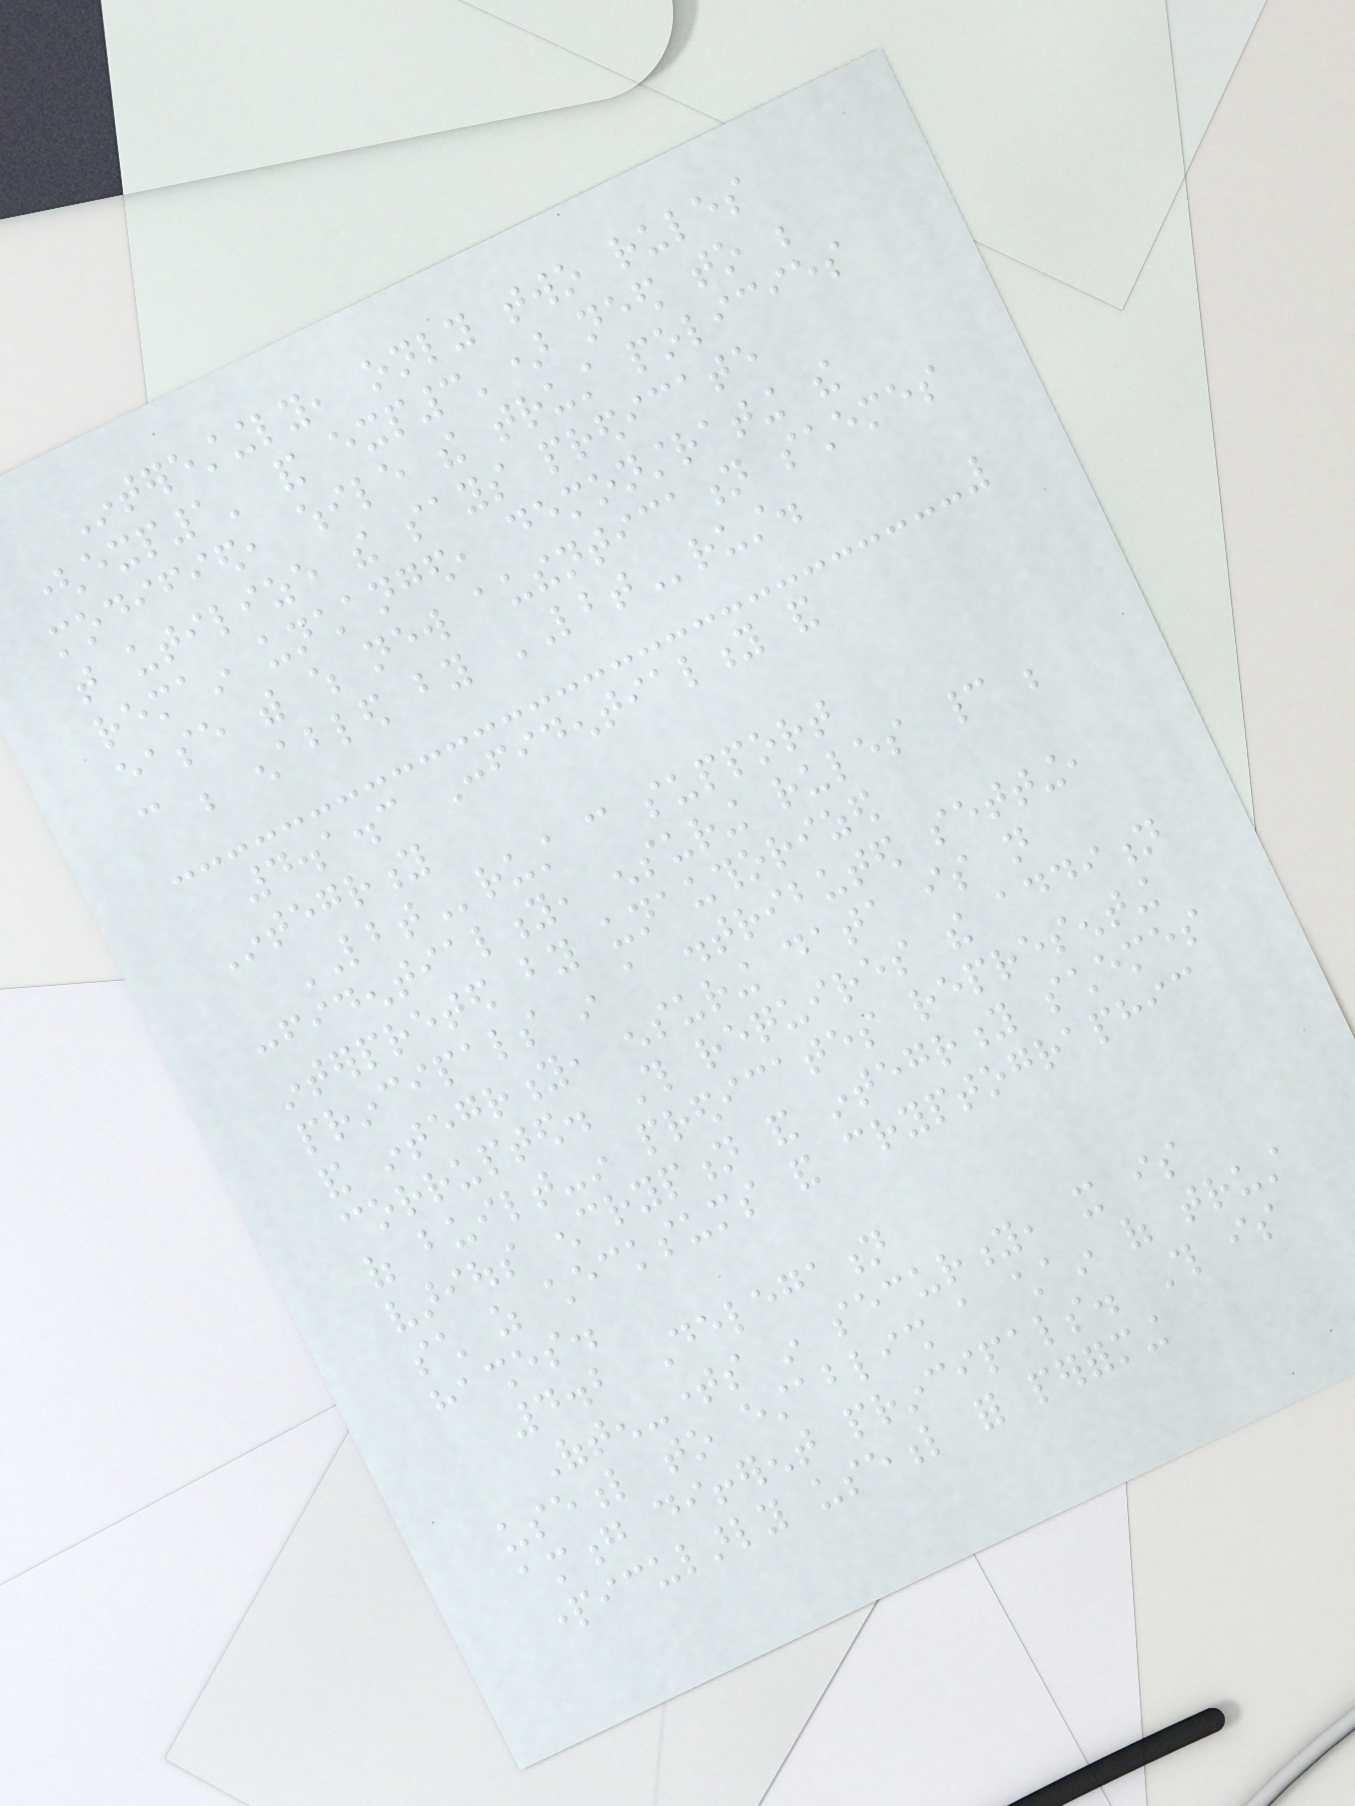Interestingly, only two rules
(exp1' and exp3') need to be
modified, while the trust policies
that utilize the says predicate
remain unchanged, demonstrating the
ease with which new authentication schemes
can be enabled by LBTrust.
4.1.3 Confidentiality and
Integrity
LBTrust can support
confidentiality, ensuring rules cannot be
interpreted by unauthorized
principals in a distributed setting,
and integrity, ensuring data is not
corrupted. This requires the addition
of built-in predicates representing
various encryption and integrity schemes
such as checksums and cryptographic
hashes.
4.2 Delegation
Often-times in security, it is
useful to establish a chain of trust
among different principals. This is
particularly useful for performing
